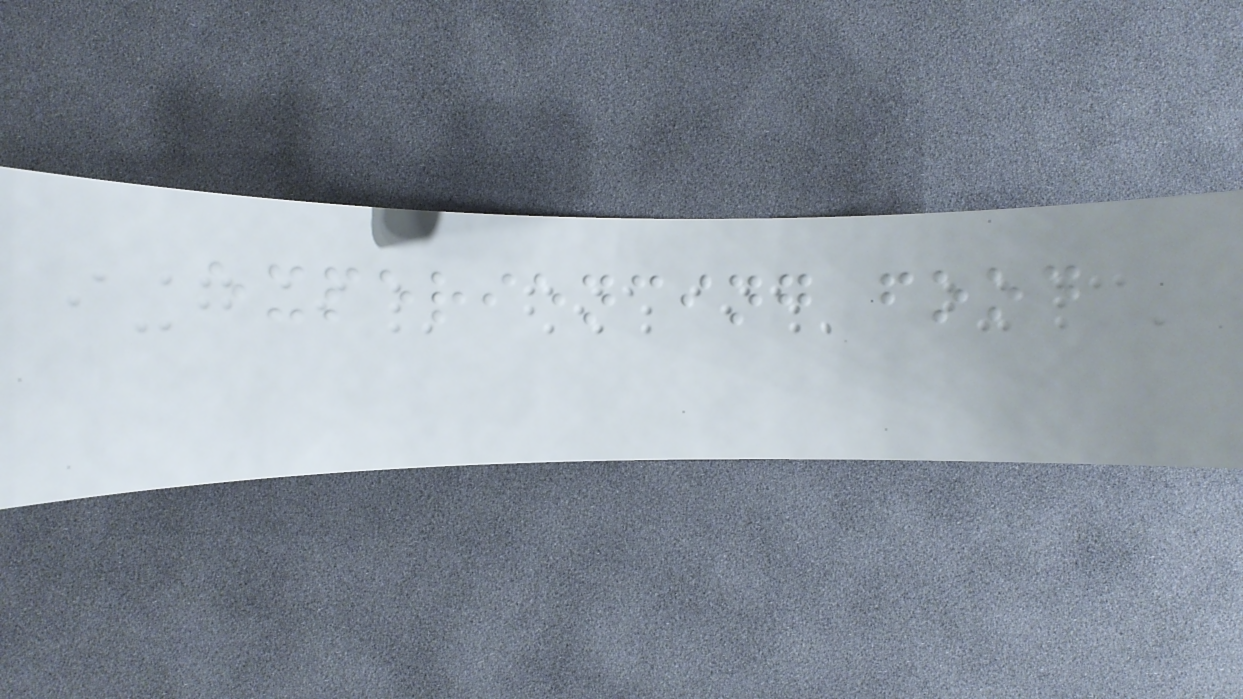experiencing food
